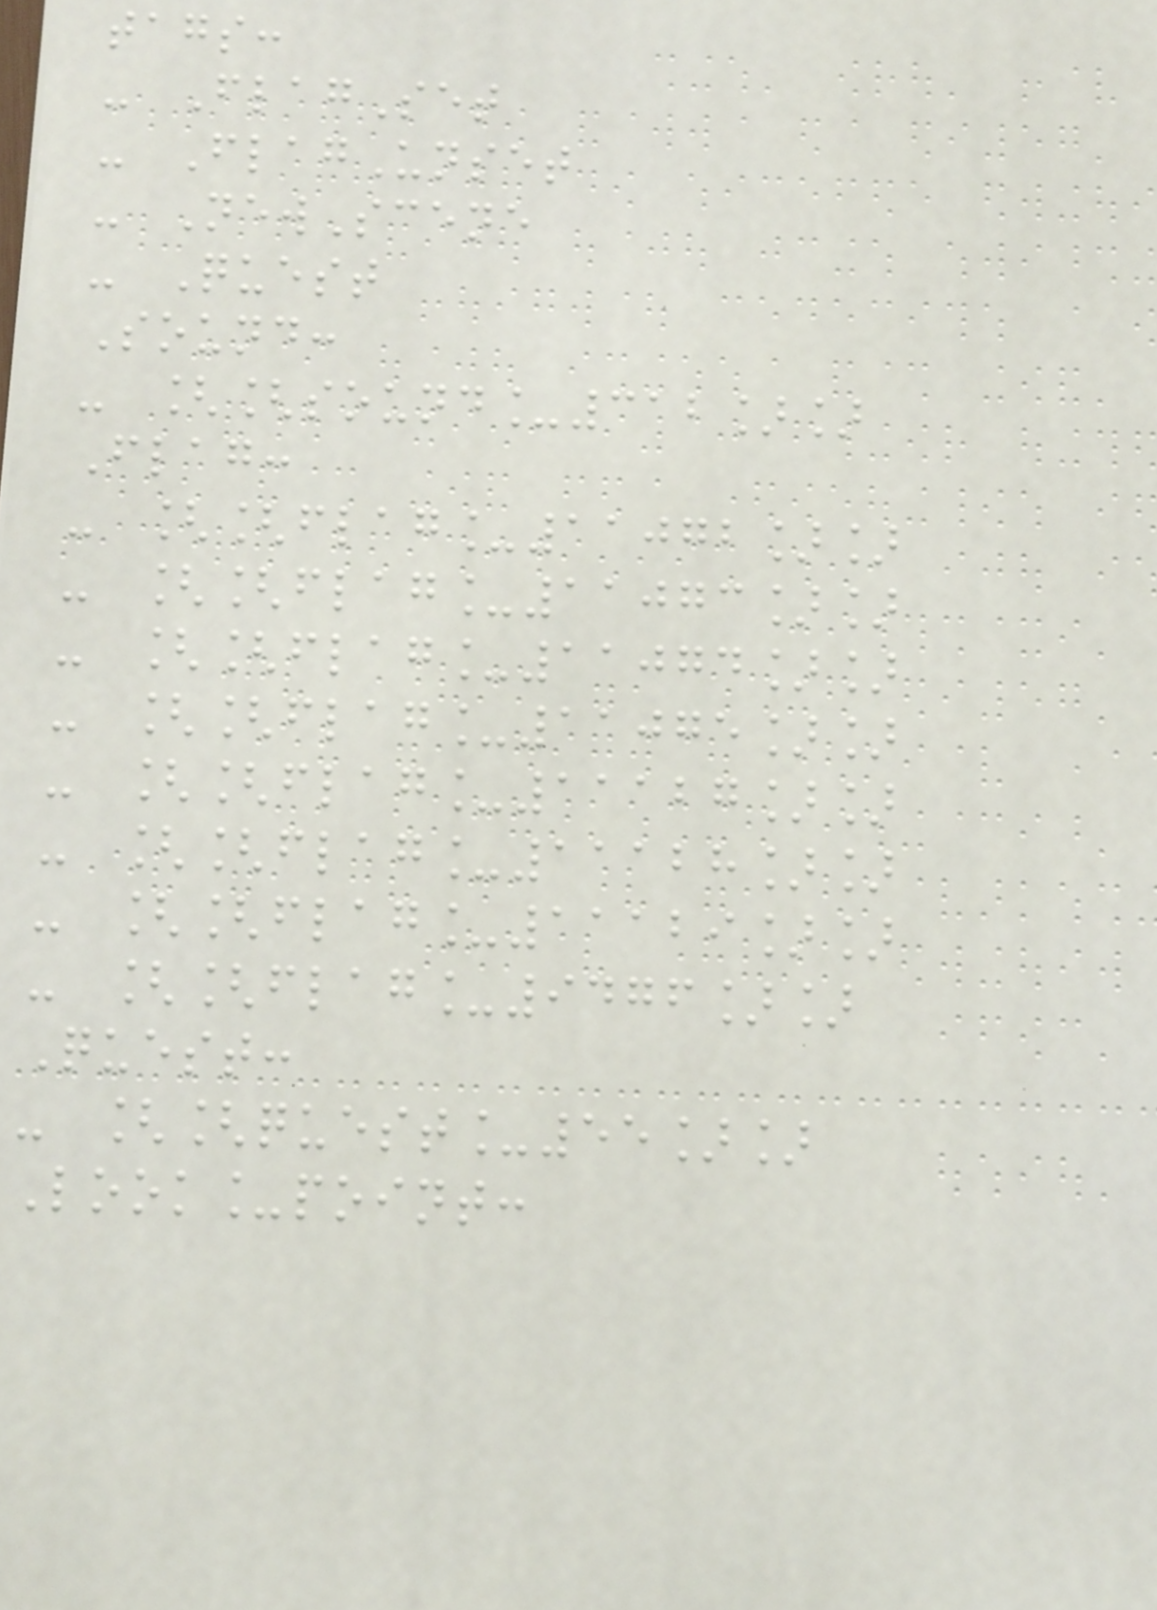tags:
- FlagSet
- FlagUnset
- NewScene
- Quest
Sound:
- [[sound_312]]
Flag:
- [[flag_11072]]
- [[flag_11073]]
- [[flag_11074]]
- [[flag_11075]]
- [[flag_11127]]
- [[flag_11128]]
- [[flag_11129]]
- [[flag_9476]]
Quest:
- [[quest_55]]
Look_point:
